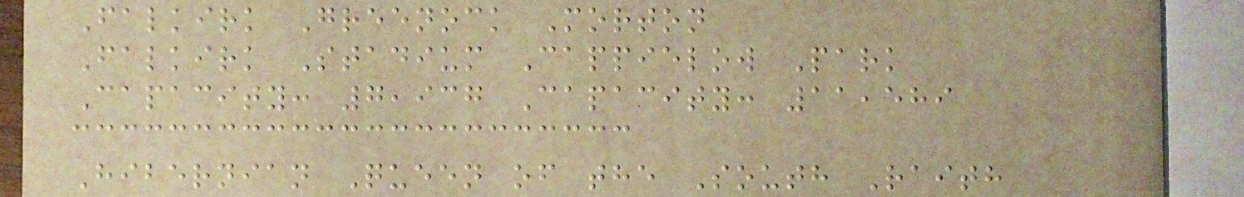Falkirk Greenock Morton
Falkirk Stadium Cappielow Park
Capacity: 7,937 Capacity: 11,589
Hibernian Queen of the South Raith
